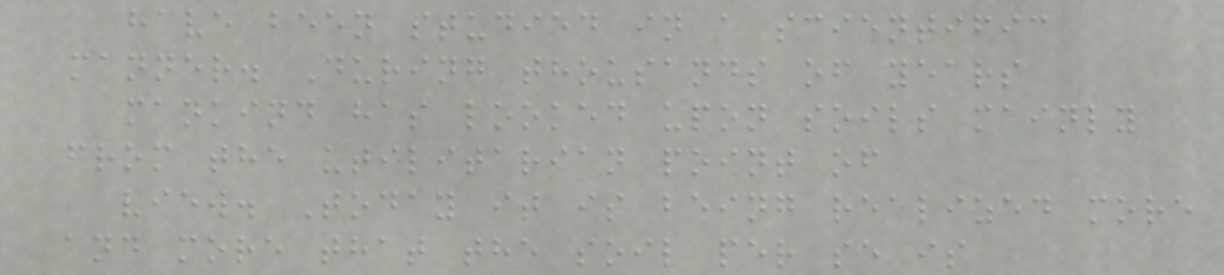have been studied in a scientific
manner. During thousands of years
mankind has looked upon soils mainly
from the utilitarian point of
view. Today it is being realized more
and more that the soil per se is
